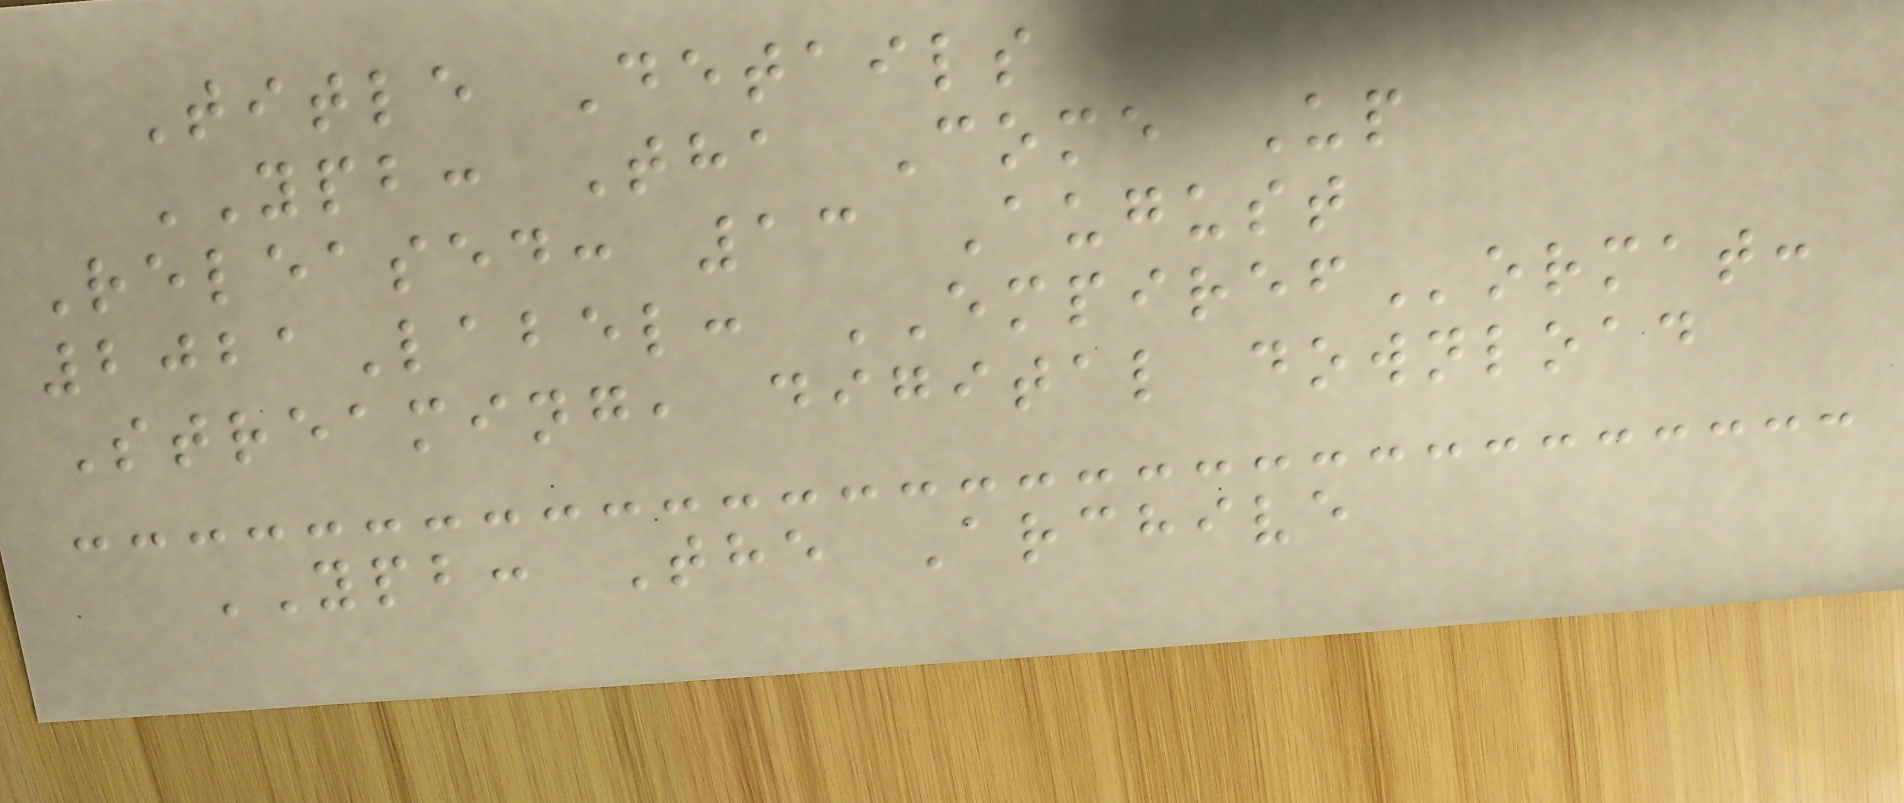Title Details
YPB: Tha Come Up
Released: 13 August
2021Label: EMPIREFormat:
Streaming, digital download
YPB: The Archive
